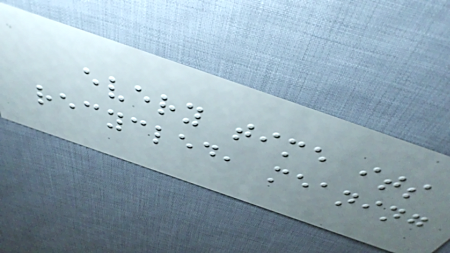every time its
recycled, meaning
